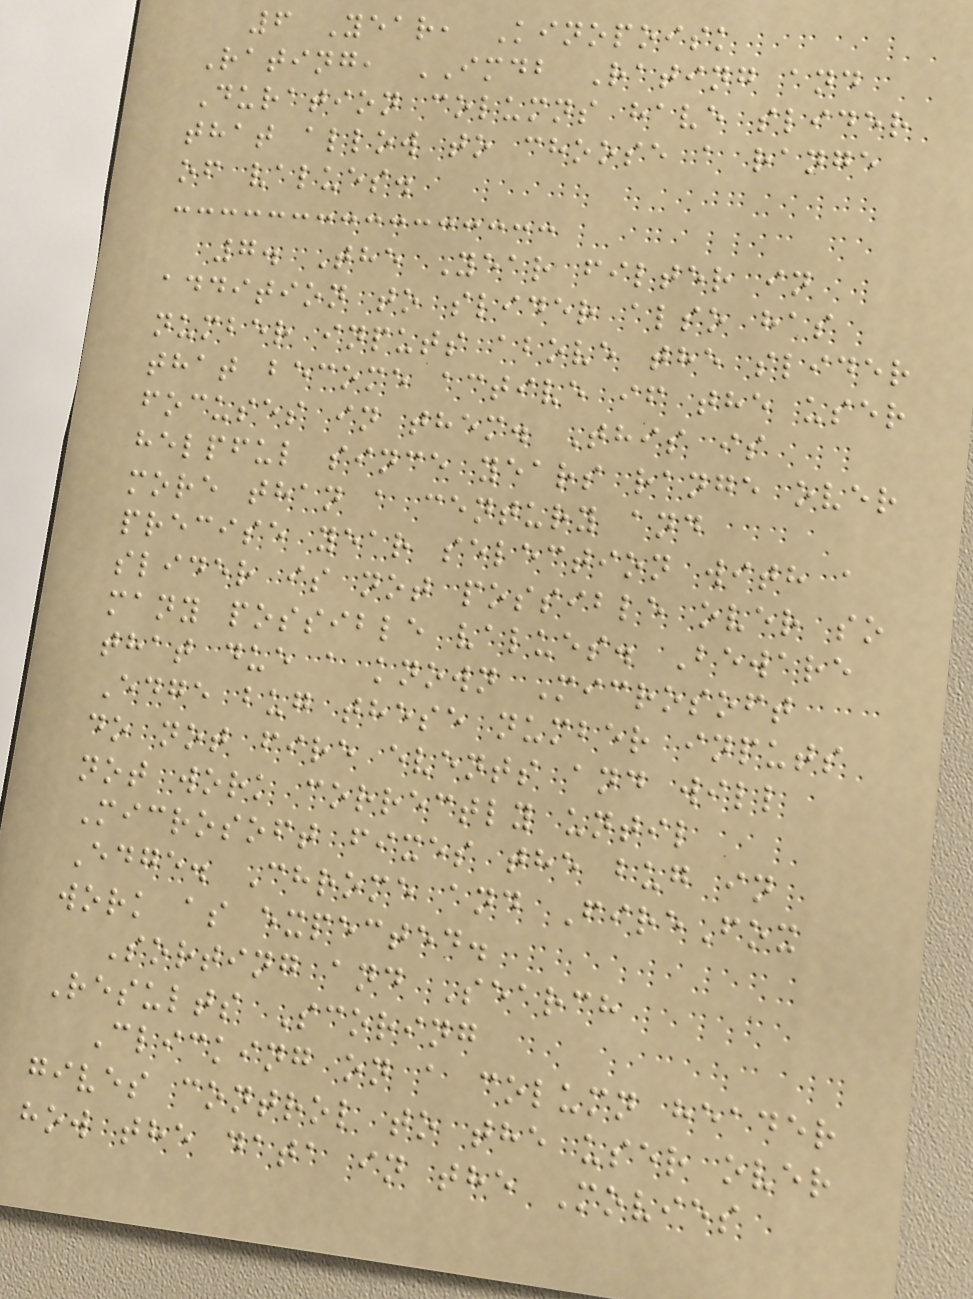6 Year, Kinopoisk
Rating, IMDB Rating and
Duration columns have slider
that allow to choose a range
of values.
7. The Year filter in
addition to slider also has
number inputs above the slider
that become active if the user
focuses in them. This is
helpful since years range over
more than a century and
precise year selection with a
slider is not possible over so
many possible values. Beware
that due a known Microsoft
Edge bug these number inputs
do not fire events and will
not work correctly until
Microsoft fixes the bug in
Edge. Chrome and FireFox
work as expected.
Sorting and Search
Results Scoring
Clicking on a column header
gives control to the user over
how the data in the Movies
